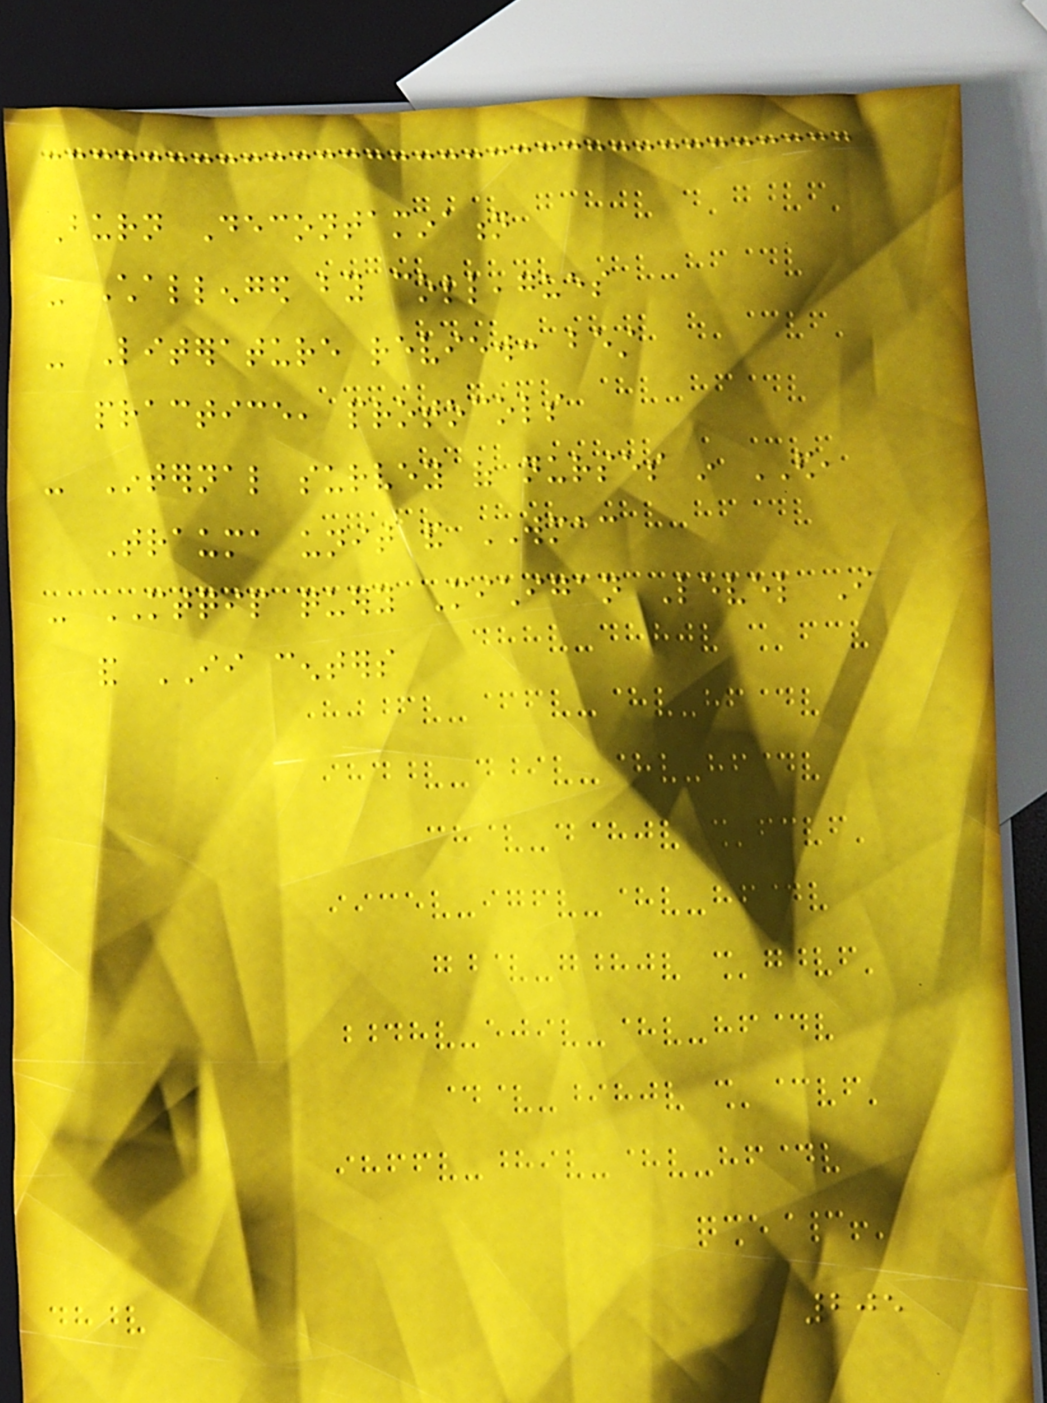Burn Decontamination
- Challenged by colleagues
- Literature review: best
practice, protocols
- Internal survey of nurses in ED,
Trauma unit and WMAC
- MTQIP query Michigan Level I
and II centers
205
